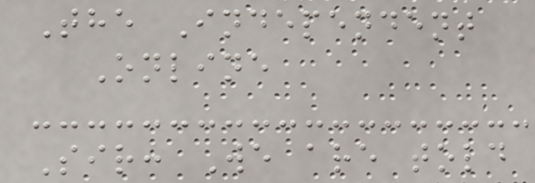The Independent
Online
Sir: We are told
